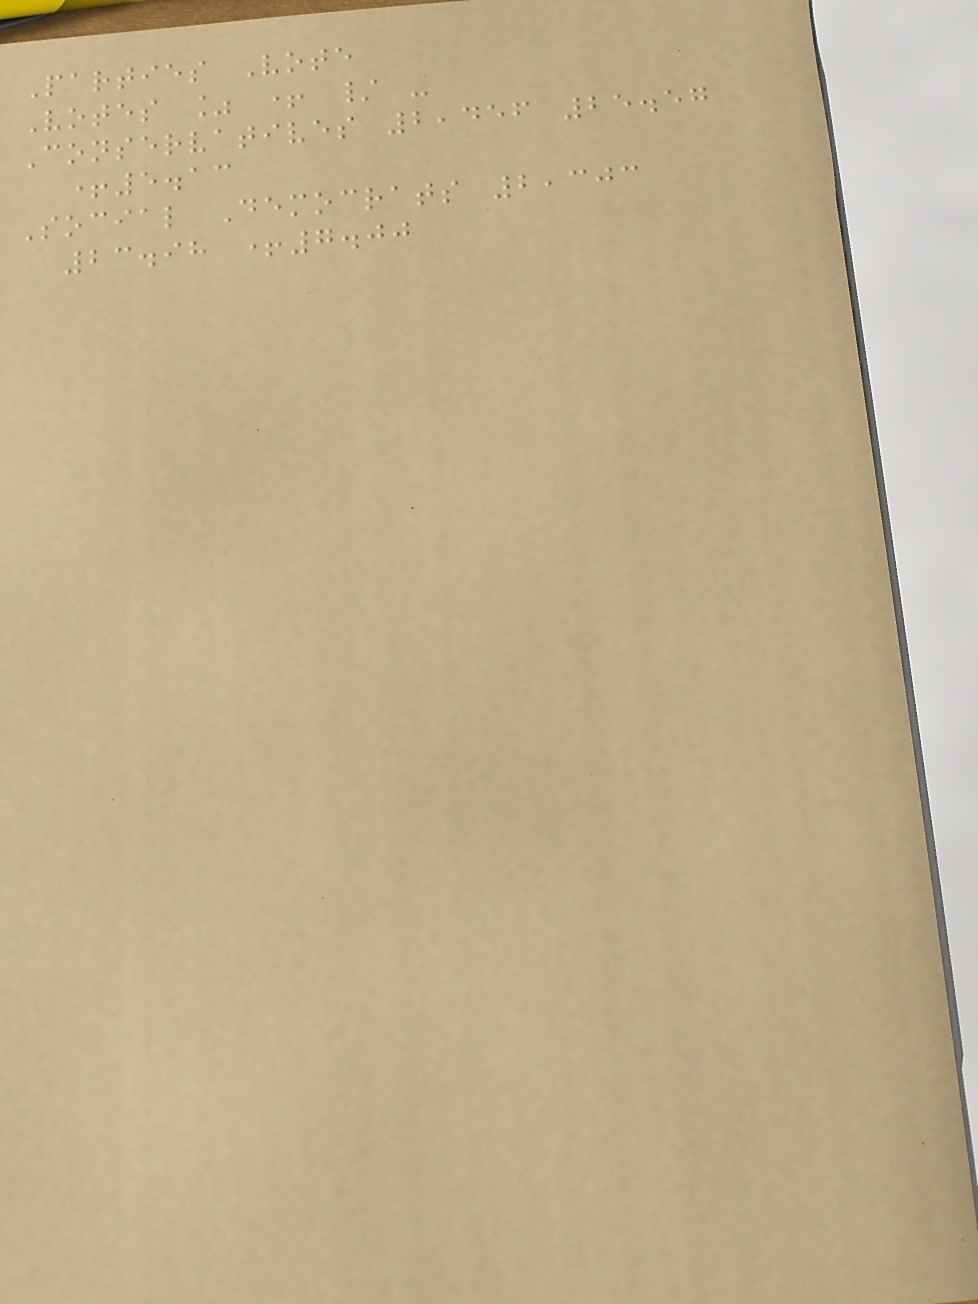Parties Vote
Votes % + / -
Conservatives 2,456 25.57
+5.13
Social Democrats 2,303
23.98 +7.00
